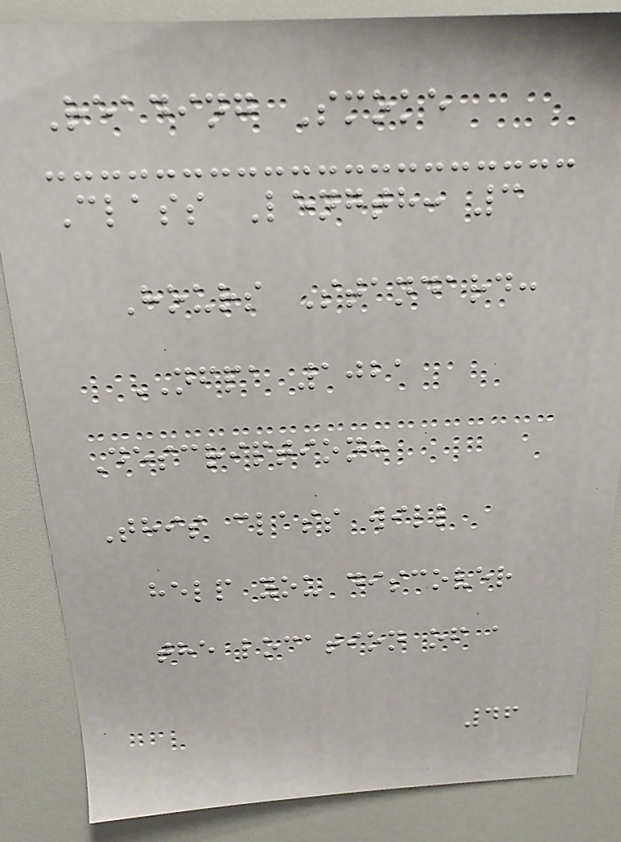Reading Smoke
Class Length: 3
Hours Standard:
NFPA 1021
Description:
This class will
help you discover
the location of a
46
